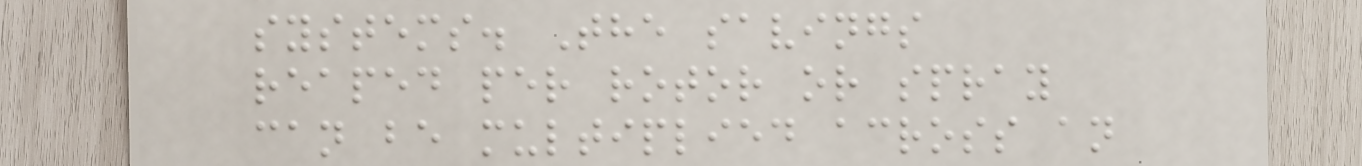systems. The savings
reaped per rotor or spray
can be multiplied across an
